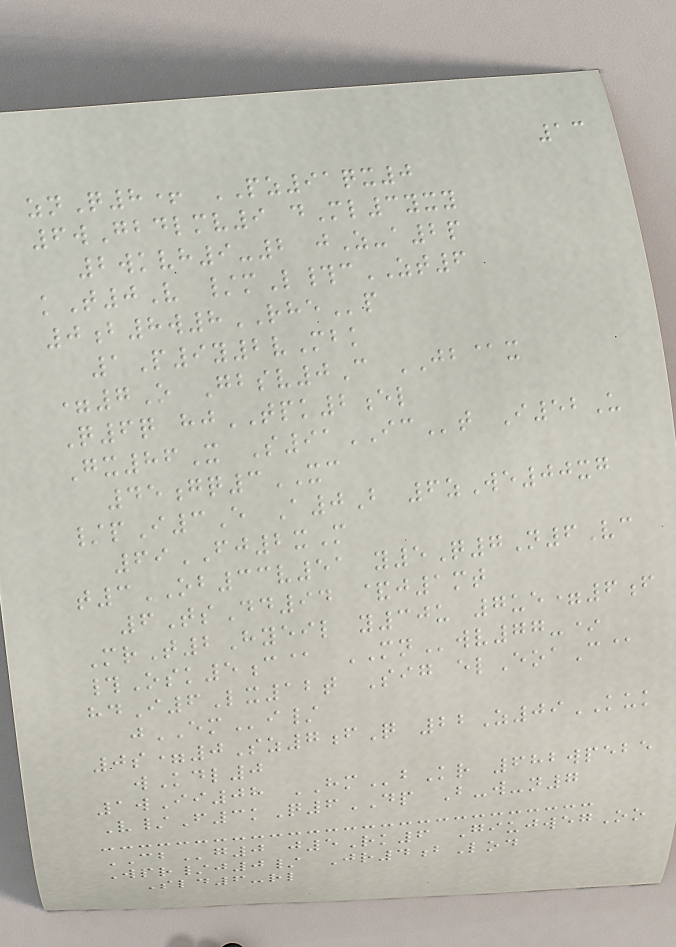13
znQ8+ PZ91qx0
6wGbdlmv9 dMl3yxy
2wkvh9-2 jZ-a2p
kT0V /mL#cZT6
0b8w8RHEp
1P9y2vMbk
=7O Gbsv0C JB@x
Q6q hjTPK2el
Gx86X S91ICt I52U
45gq3XC
/pI3E A0B 6zWe00xg
69FJ2xM
t3OB33v51 y5Q7N6Vc
6TsDd94 &j1mt
MrT2Hyeil y30u 7ue=6f
#Osk5c@ MNwv77-*
hdI6Lx12t Sig elEoaC@
jEMi/
0s=0Sz7fQ 22Z09KUK
wKdl0
1wIi08 HMbKr 682wpebe
V/F3kQ6DP B-w-n7
CBg0 j5Rk6 GiujwegOo
Wpr/j0/ Jr4bLod
Sld6-rl
